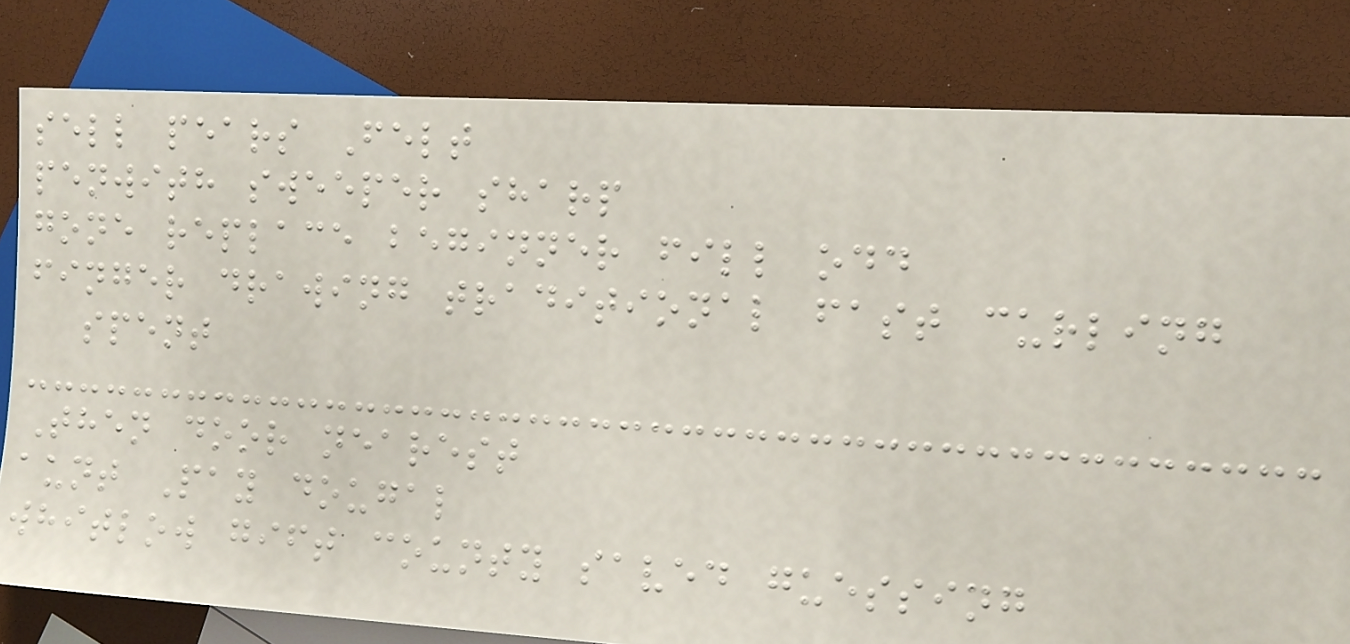sell pears Felt
penwith sweeper sharp
gone replace beginner fill odd
finger drawing traditional fast curling
spent
Then door nearest
aunt Pay dougal
whitlow gift county saved guessing
